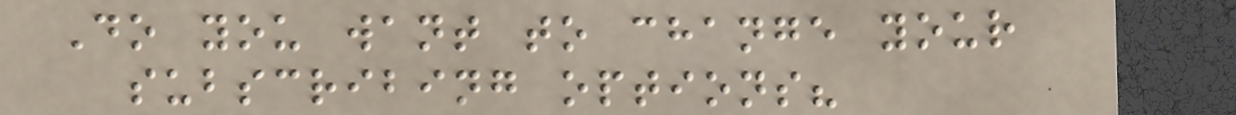Do you want to change your
subscribing options?
